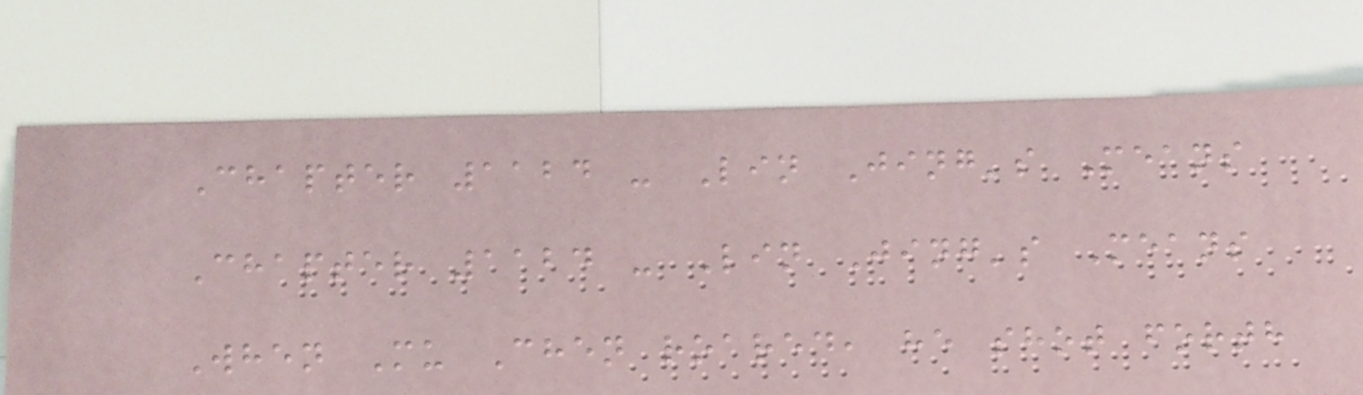Chapter 1124 - Lin Jing's Means
Chapter 1124 - Lin Jing's Means
When Mu Chen roared, he shot forth
